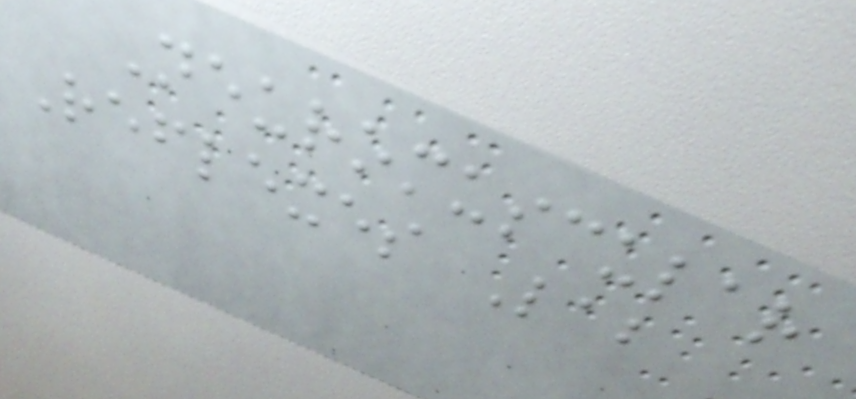Neuromuscular
Reflexes Lab
